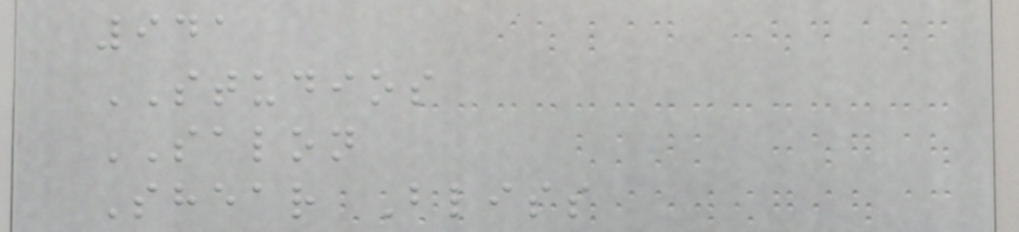941
STUDIOS
SALON
Shear Bliss
